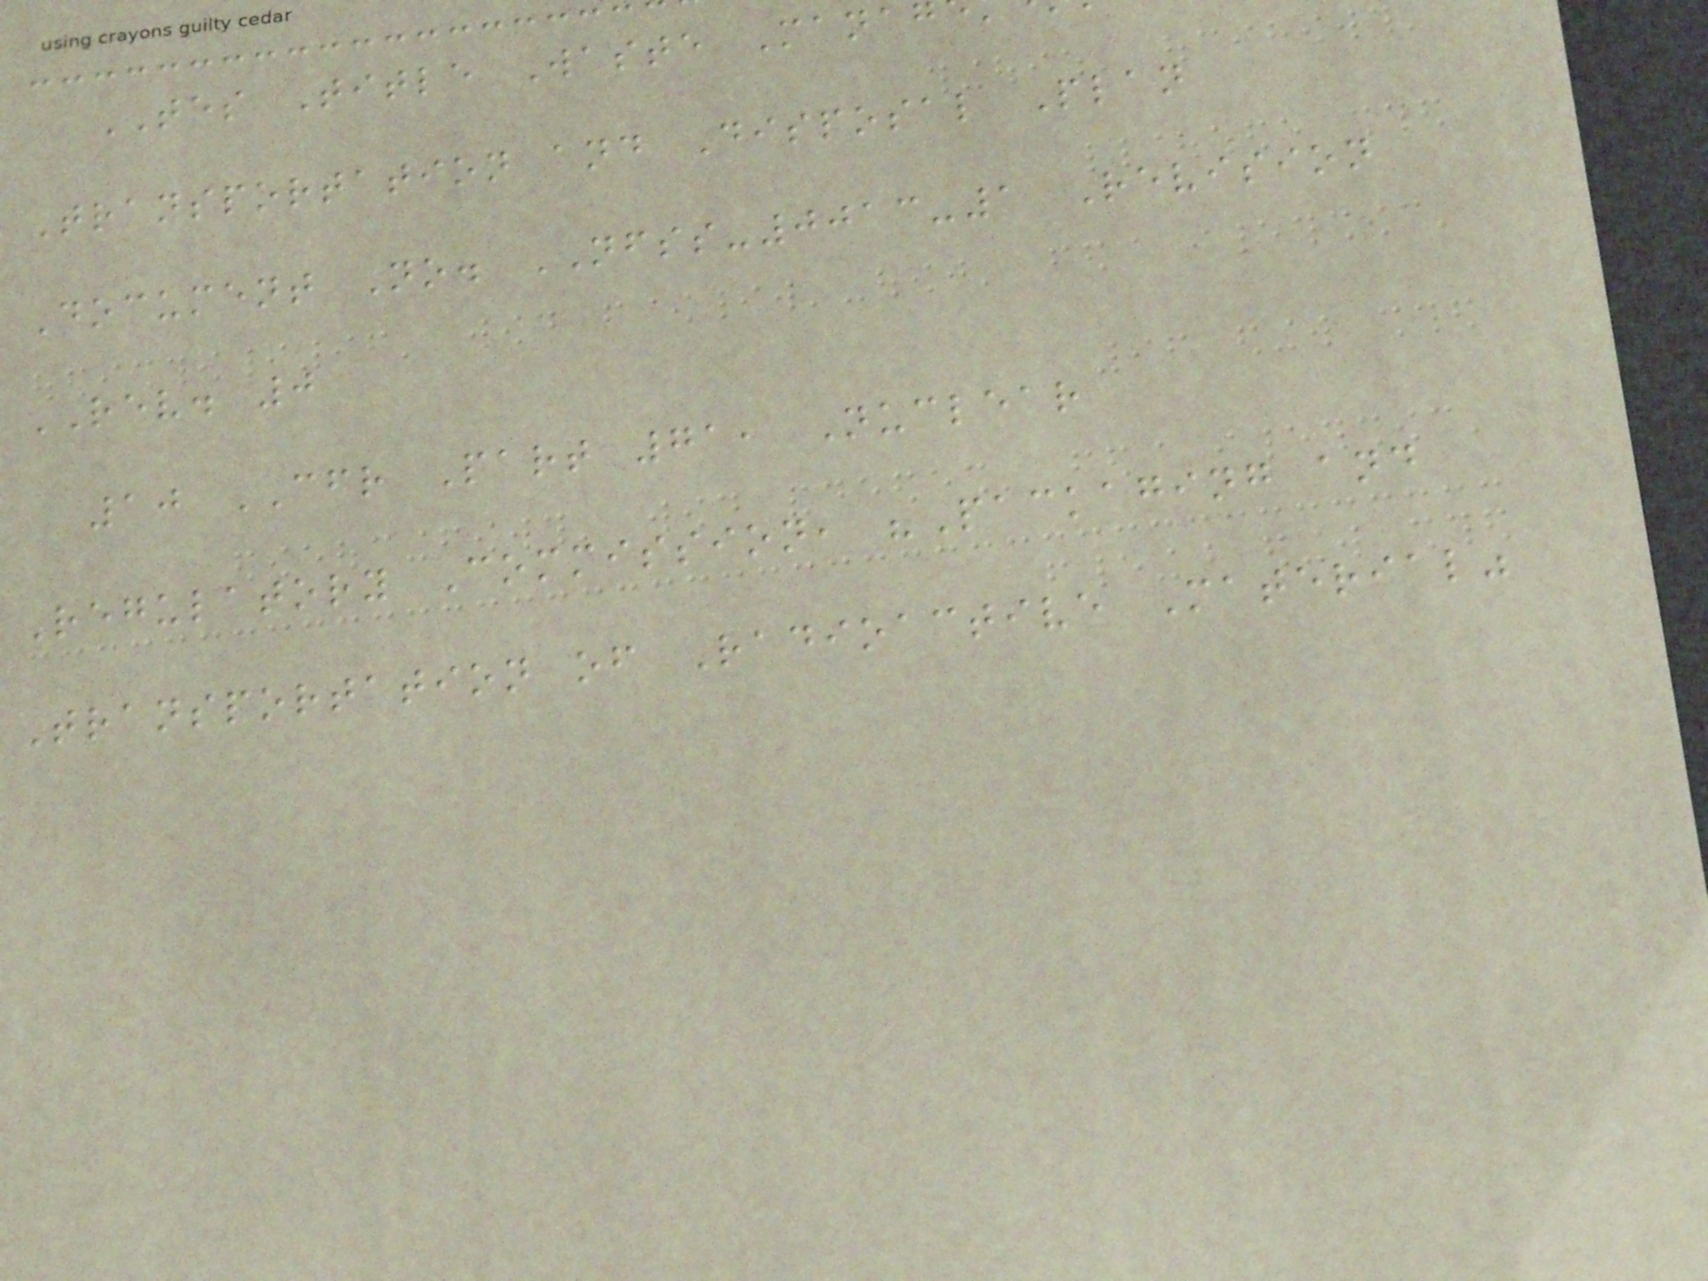TES Title Waste Mana
Transportation and Disposal Plan
Document No. NFSS-0013-1 Revision
REV. 0
10 CFR Part 71, Nuclear
Regulatory Commission, "Packaging and
Transportation of Radioactive Material"
